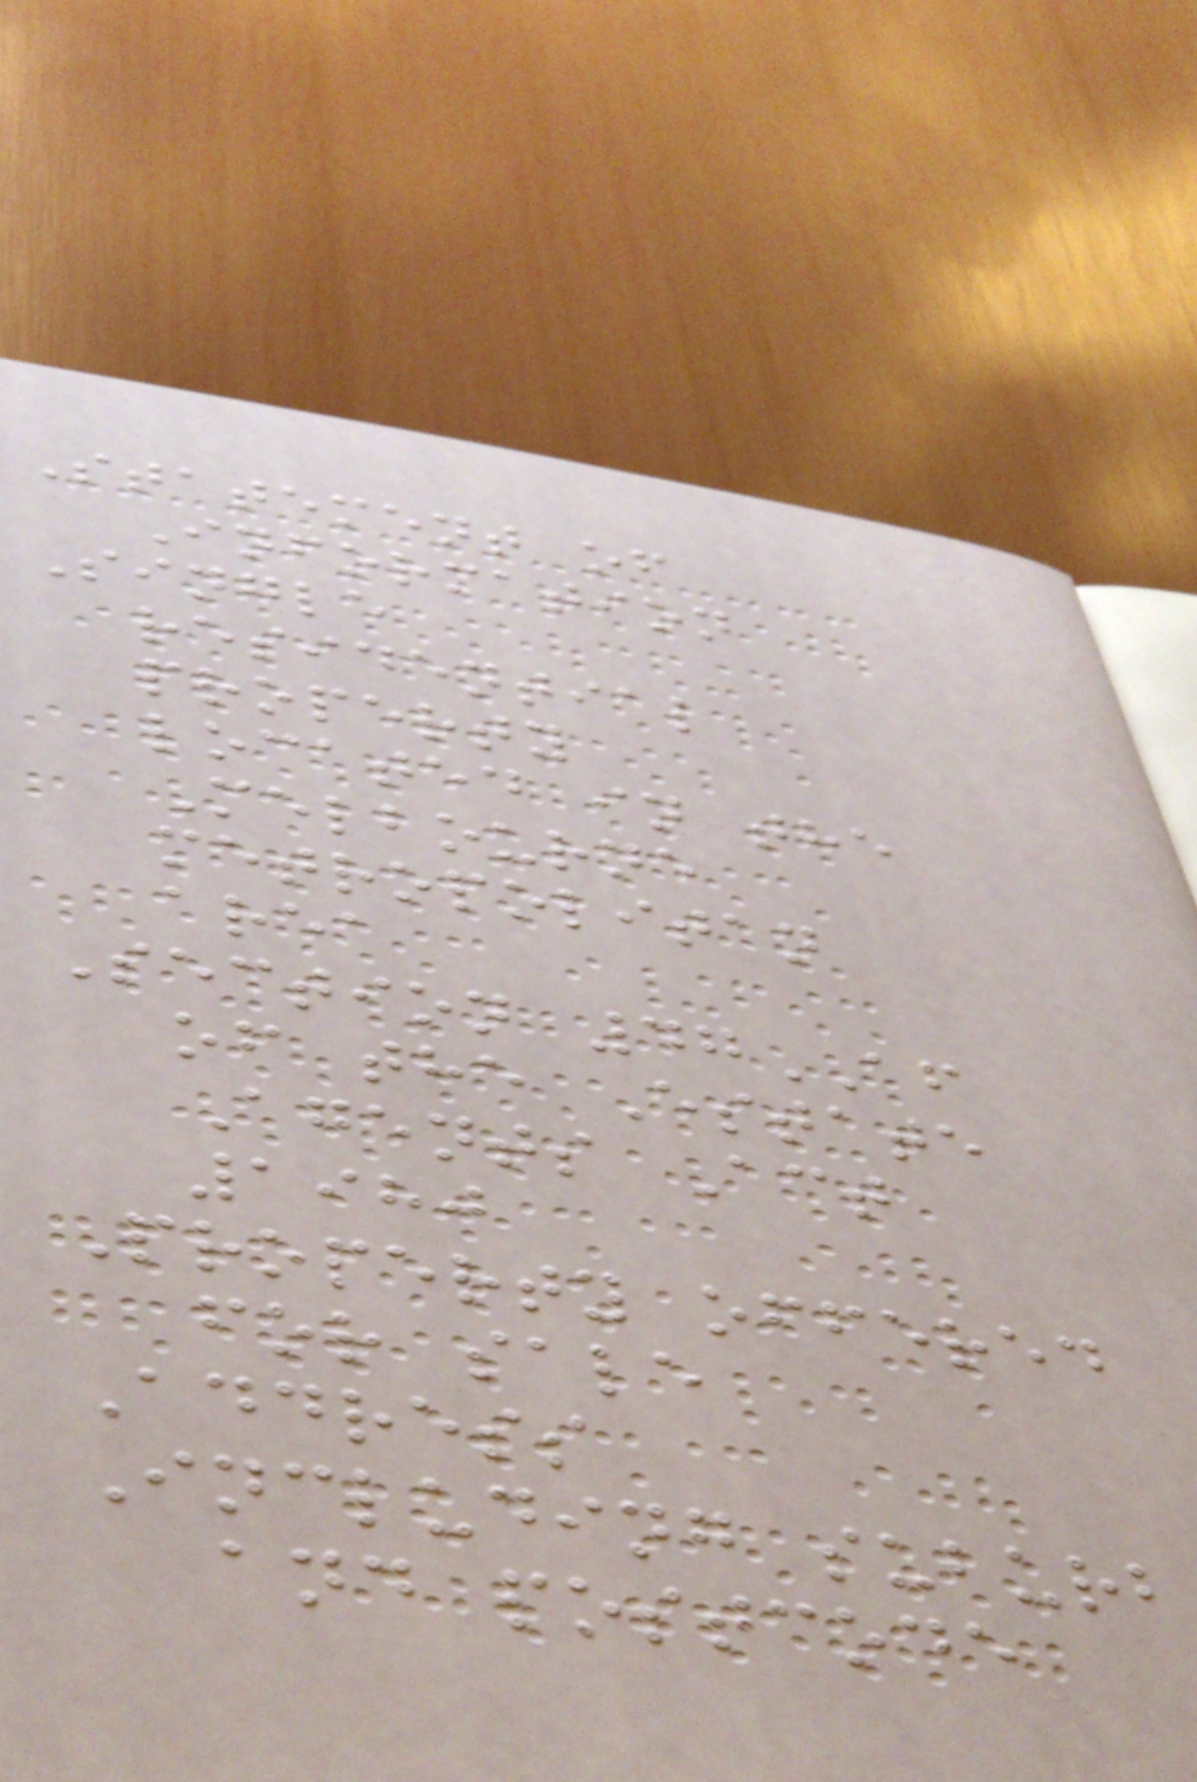Statement of
Information
Single
residential
property
located in the
Melbourne
metropolitan
area
Section 47AF
of the Estate
Agents Act
1980
Property offered
for sale
Address
Including suburb
and postcode
